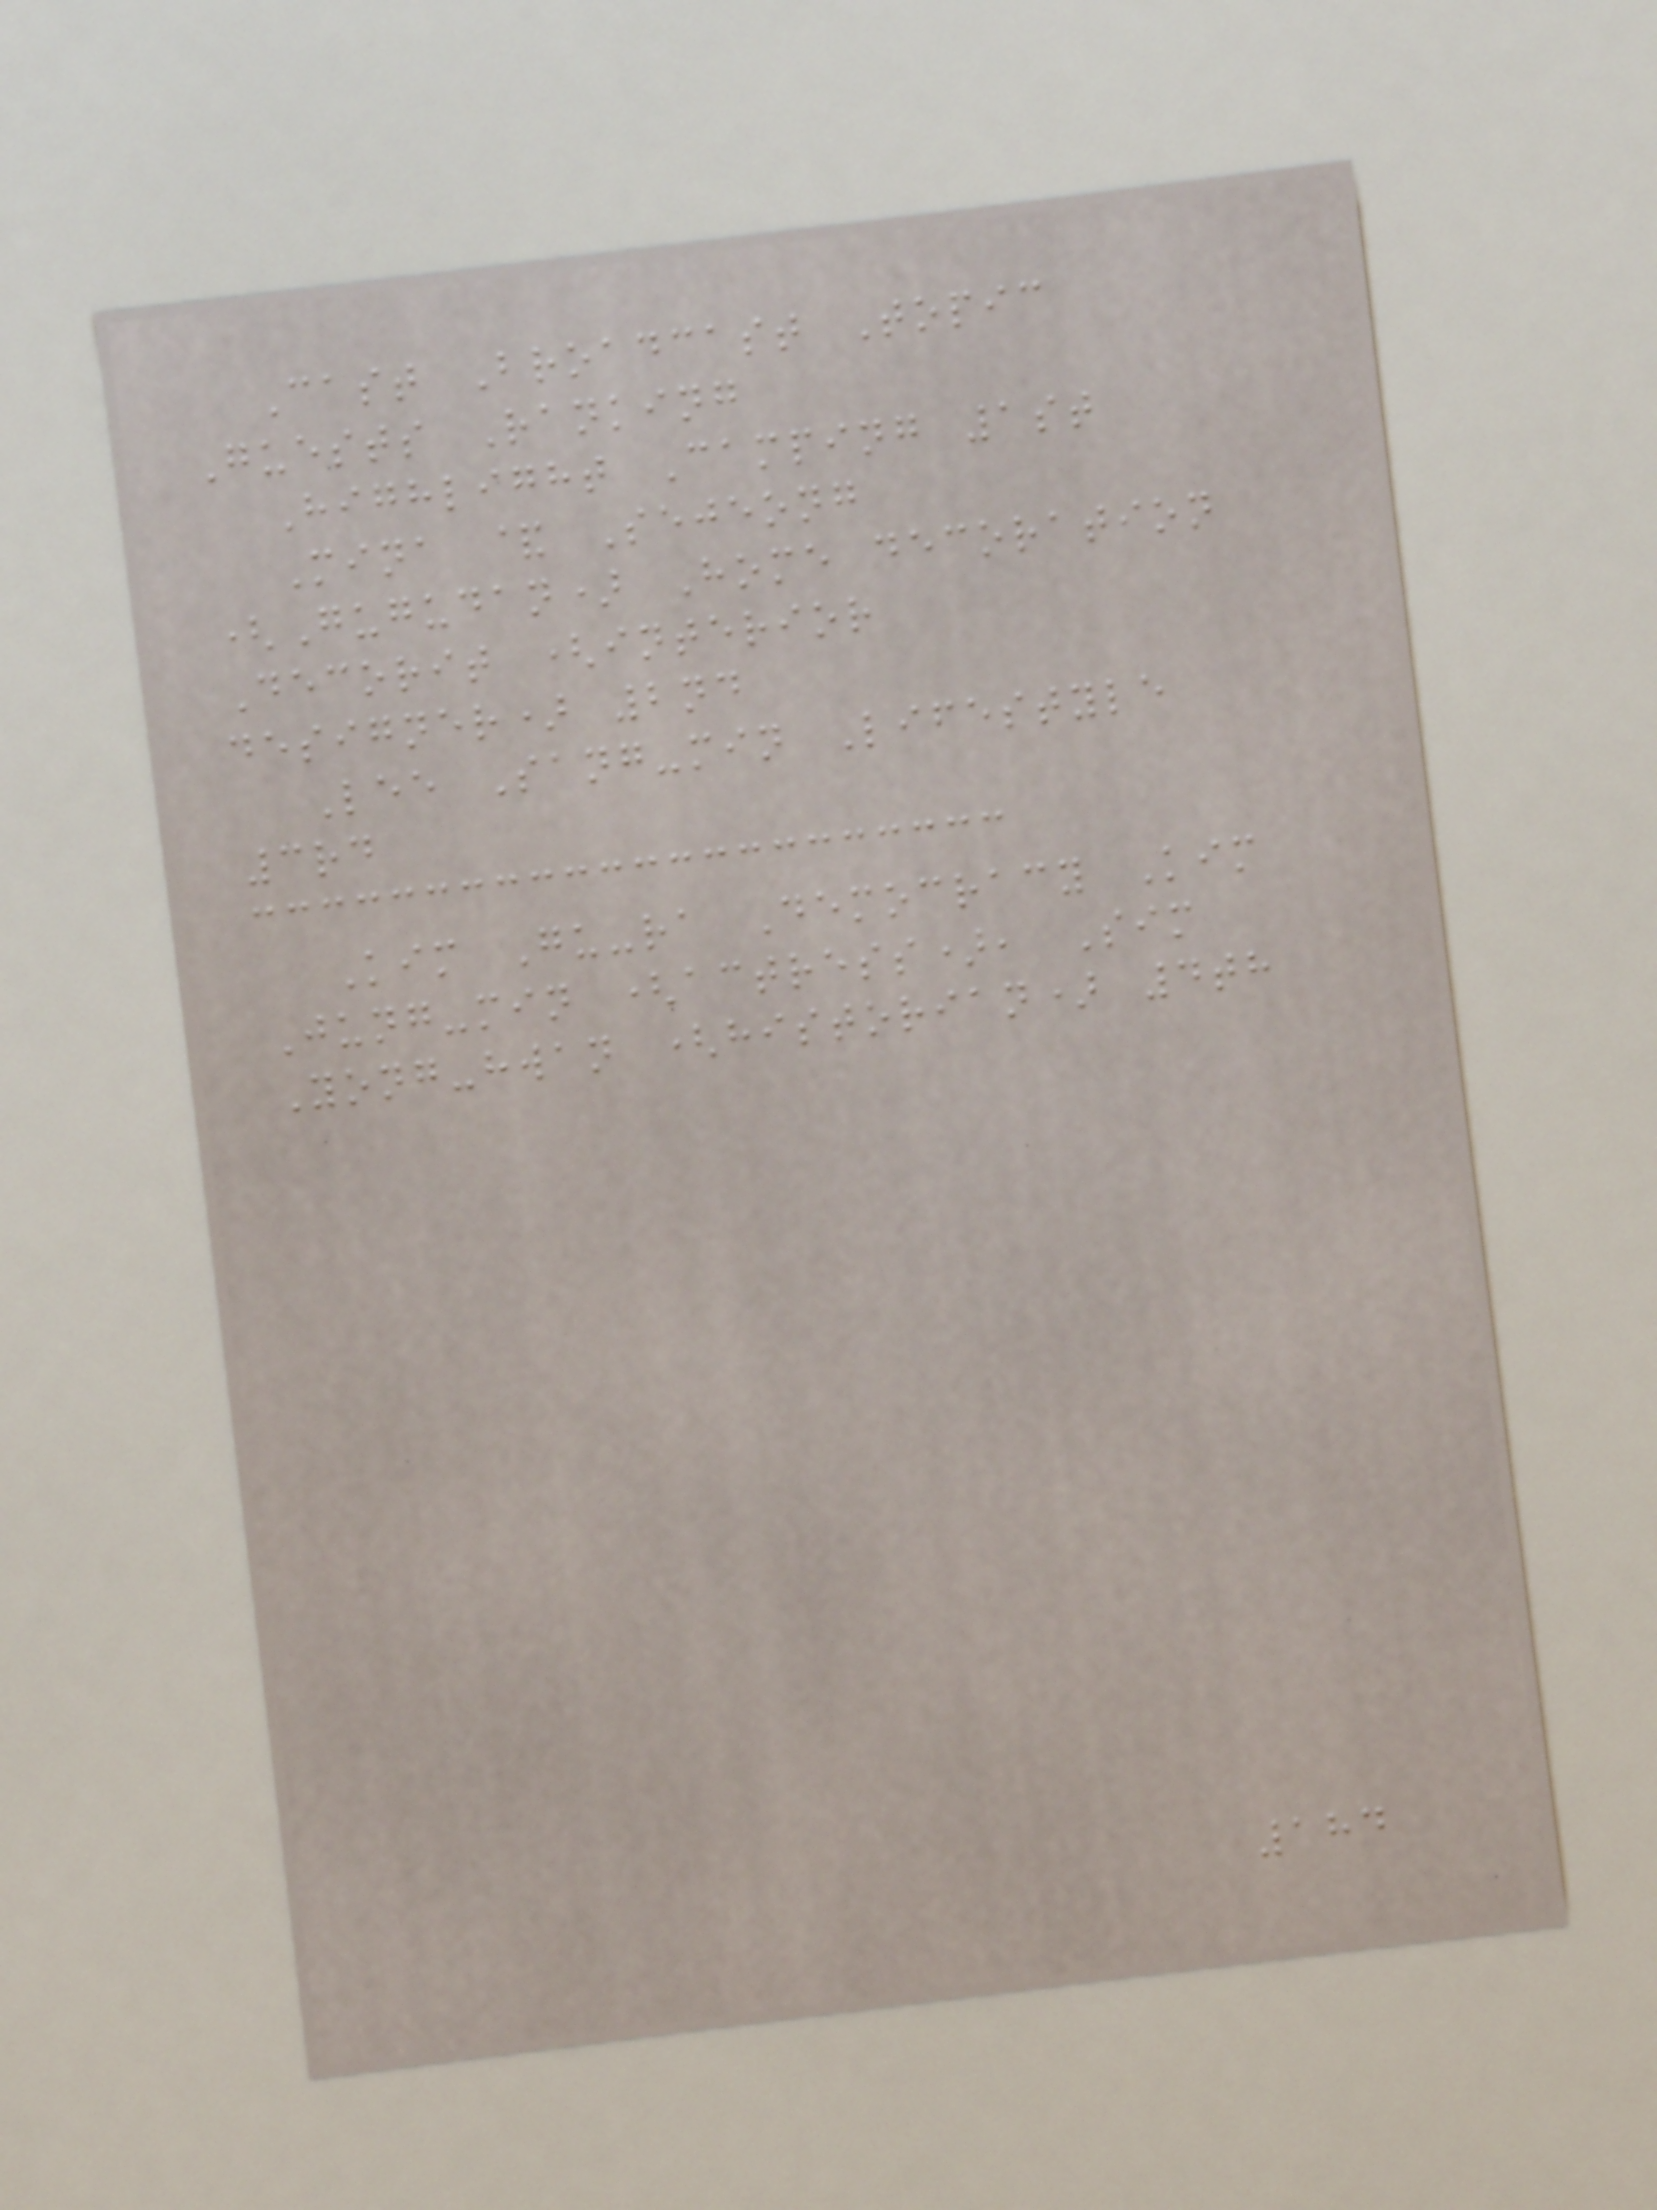Cast Broadcast Topic
Guests Ranking
Highlight Camping 1st
Mina & Sejeong
(Gugudan) Home decoration
Decorit (interior
designer) 2nd
Lee Sang-min Lifestyle
3rd
Kim Gu-ra Democracy Kim
Jung-min (actress), Sim
Yong-hwan (historian) 4th
184
